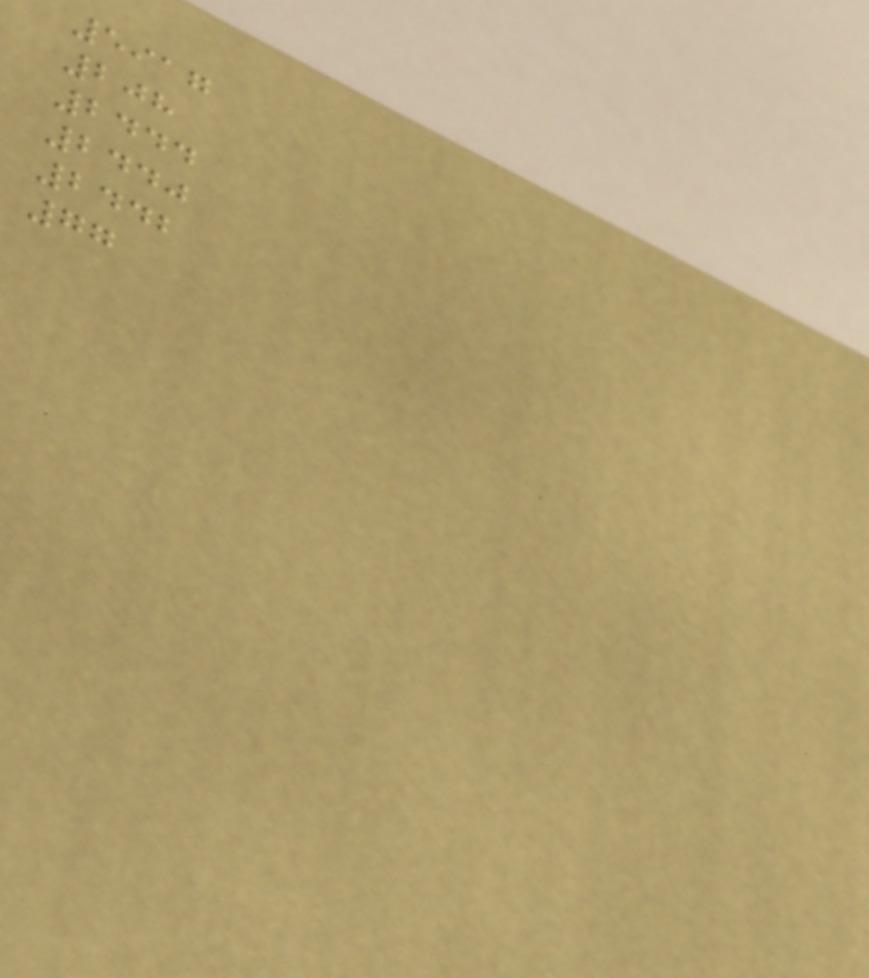5917
208
2444
2440
2442
77
